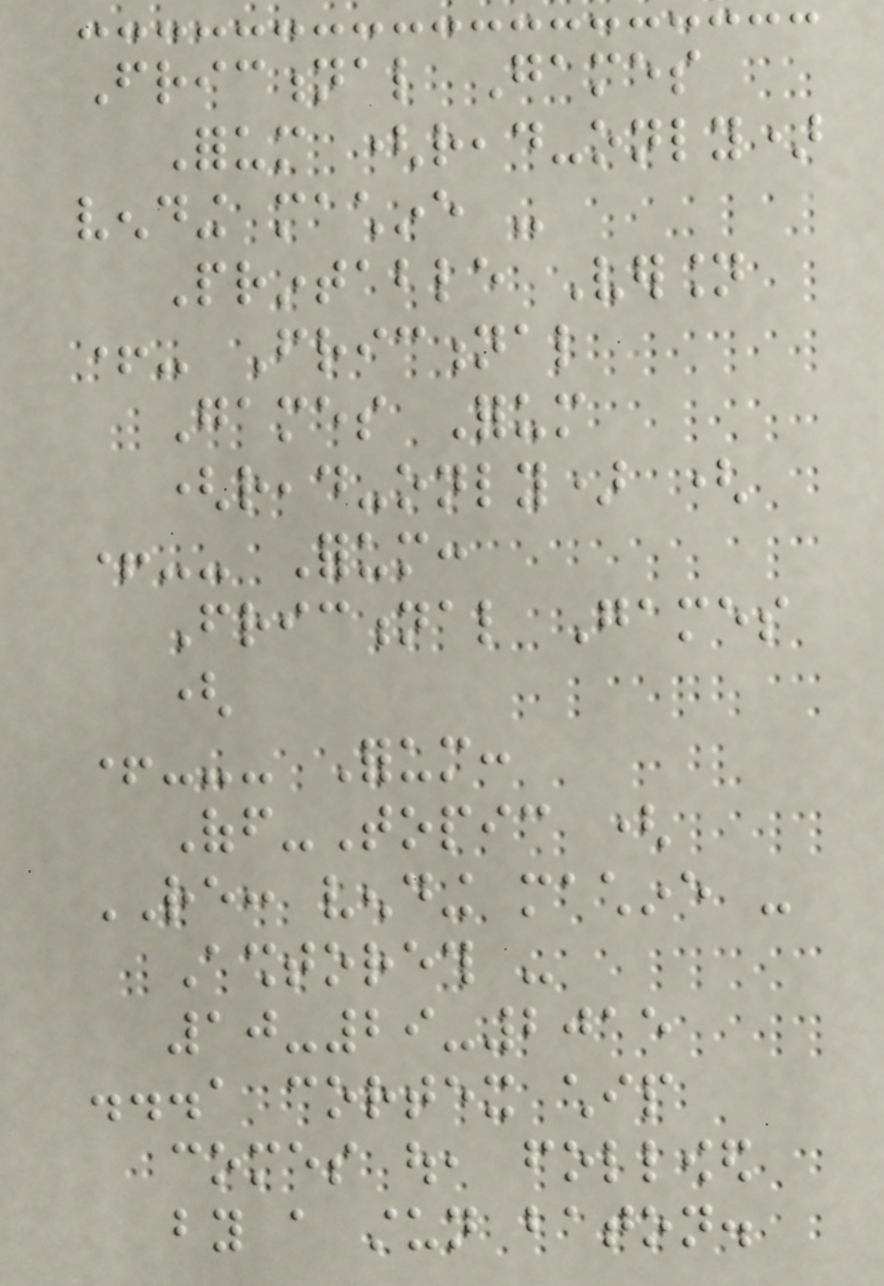Frictional Games
Forum (read-only)
vending machine -
Printable Version
+- Frictional
Games Forum
(read-only) (
+-- Forum:
Frictional Games
(
+--- Forum:
Off-Topic (
RE: vending machine -
Ashtoreth -
10-29-2015
...a cortex chip
comes out, followed
by a stun baton.
